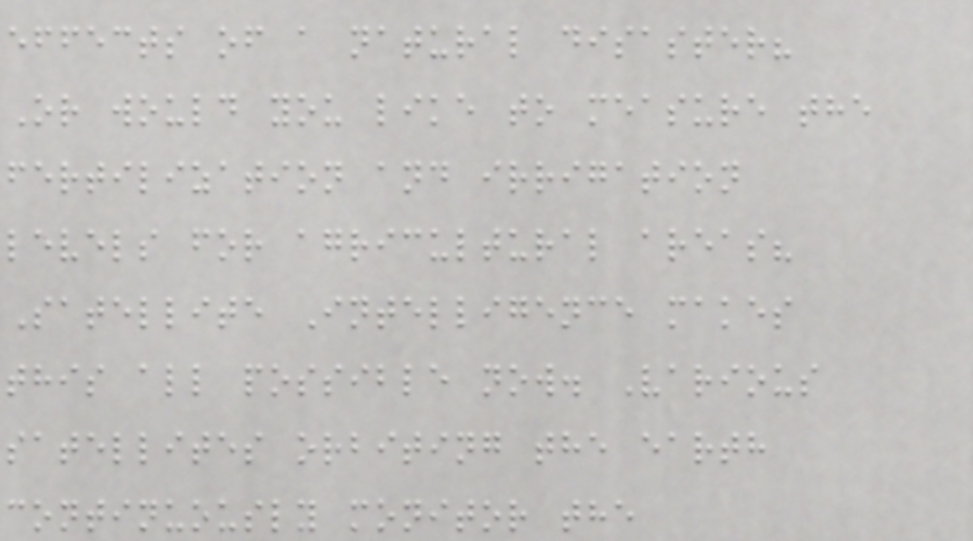effects of a natural disaster?
Or would you like to measure the
fertilization and irrigation
levels for agricultural areas?
Satellite Intelligence makes
this all possible now. Various
satellites orbiting the earth
continuously monitor the
